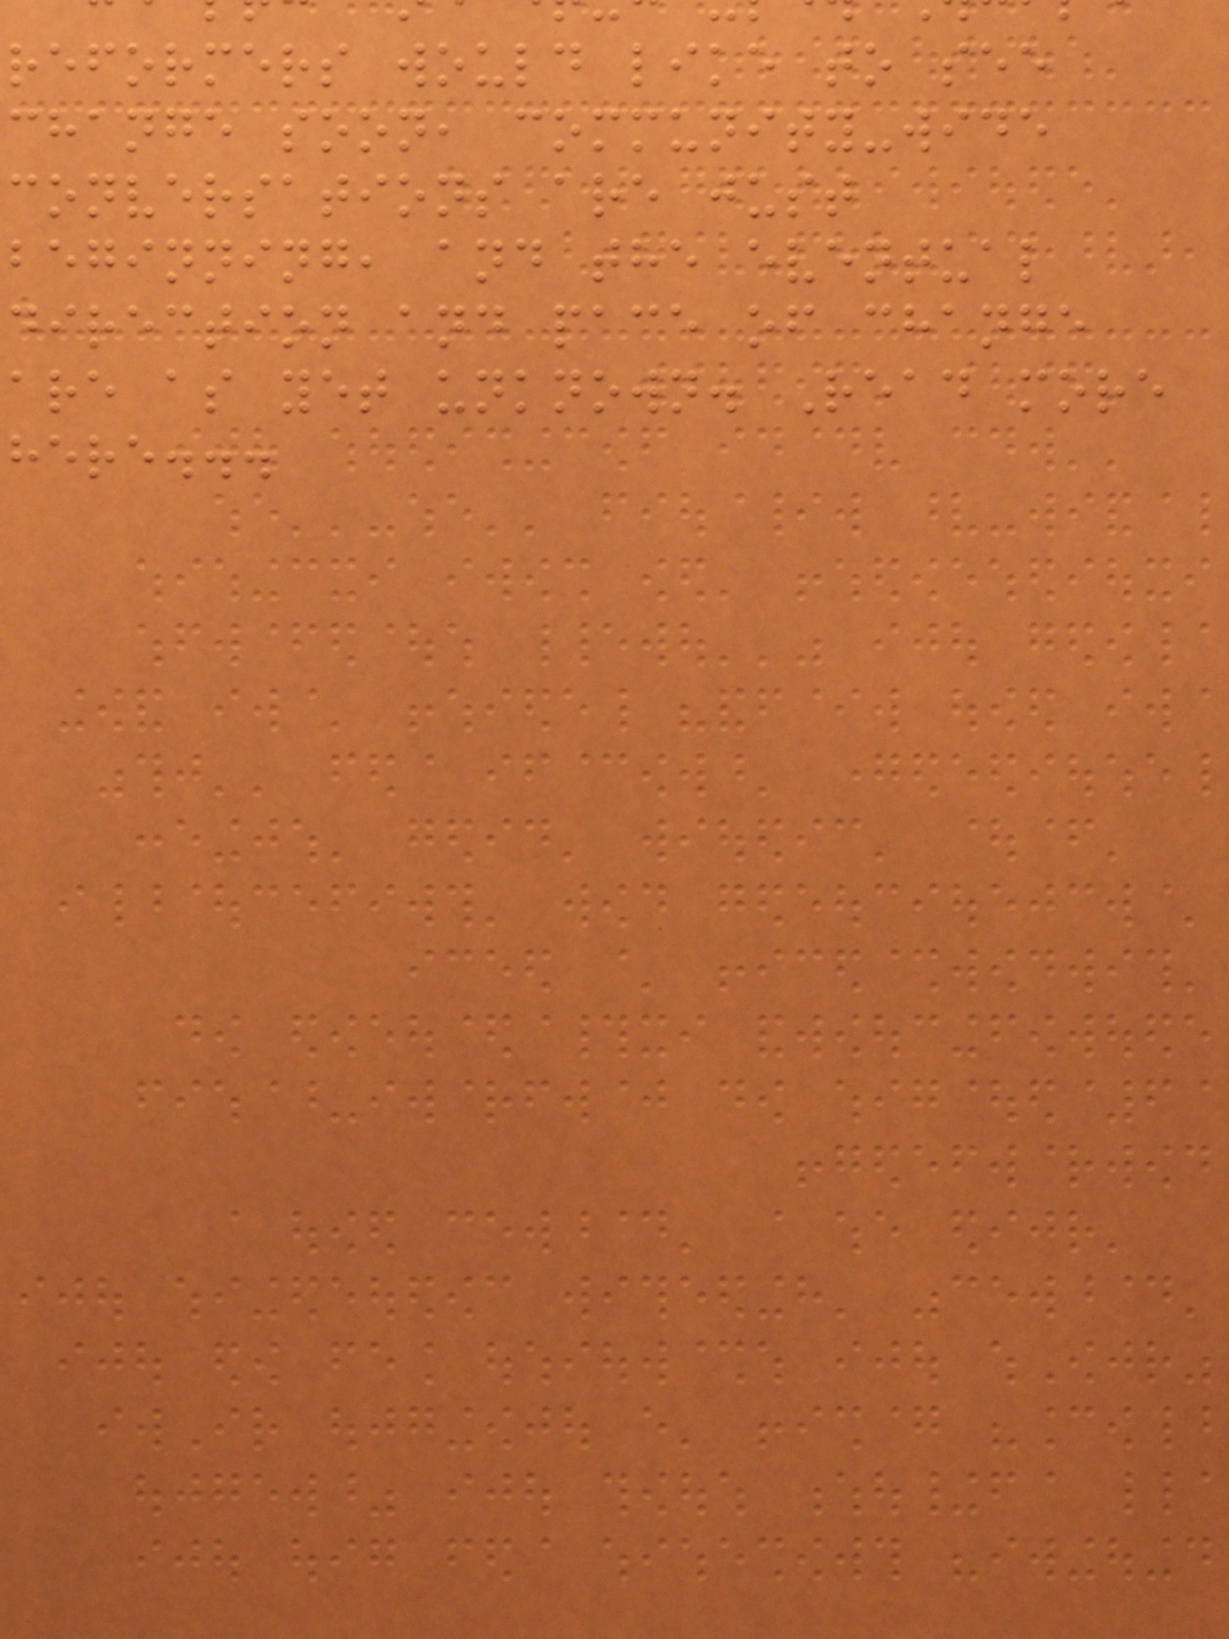reformers would like to see
change soon, community-wide
conversations are just
beginning, and the eventual
direction and pace of change
are as yet unknown. Read more
here...
